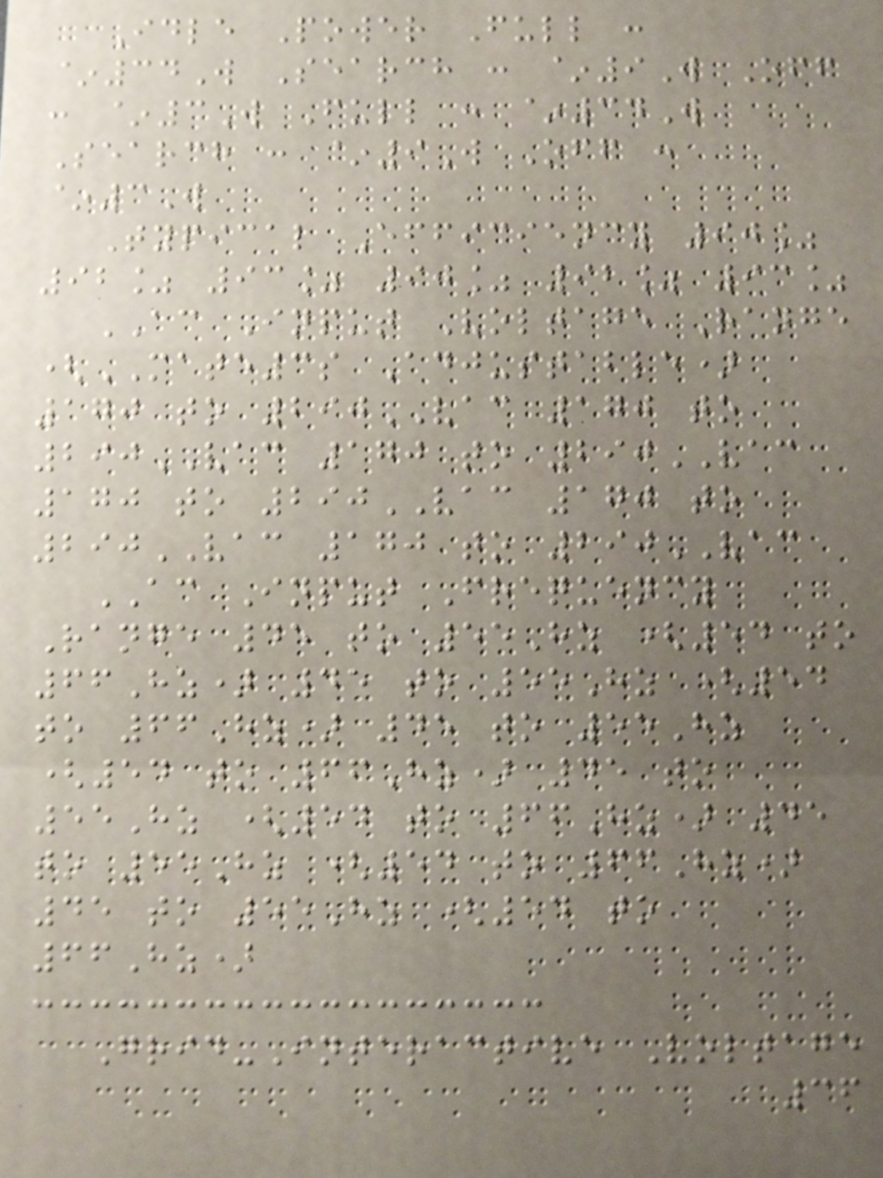Idle Power Full :
~34W Search : ~9W Off
: ~3W Full : ~34W
Search : ~9W Off :
~3W
Typical Efficiency 90%
92% 93% 90% 92% 93%
AC Input Voltage Range
(MATE3s Adjustable)
170 to 290VAC 170 to
290VAC 170 to 290VAC
170 to 290VAC 170 to
290VAC 170 to 290VAC
AC Input Frequency
Range 45 to 55Hz (54 to
66Hz) 45 to 55Hz (54
to 66Hz) 45 to 55Hz
(54 to 66Hz) 45 to
55Hz (54 to 66Hz) 45
to 55Hz (54 to 66Hz)
45 to 55Hz (54 to
66Hz)
Grid-Interactive Voltage
36
